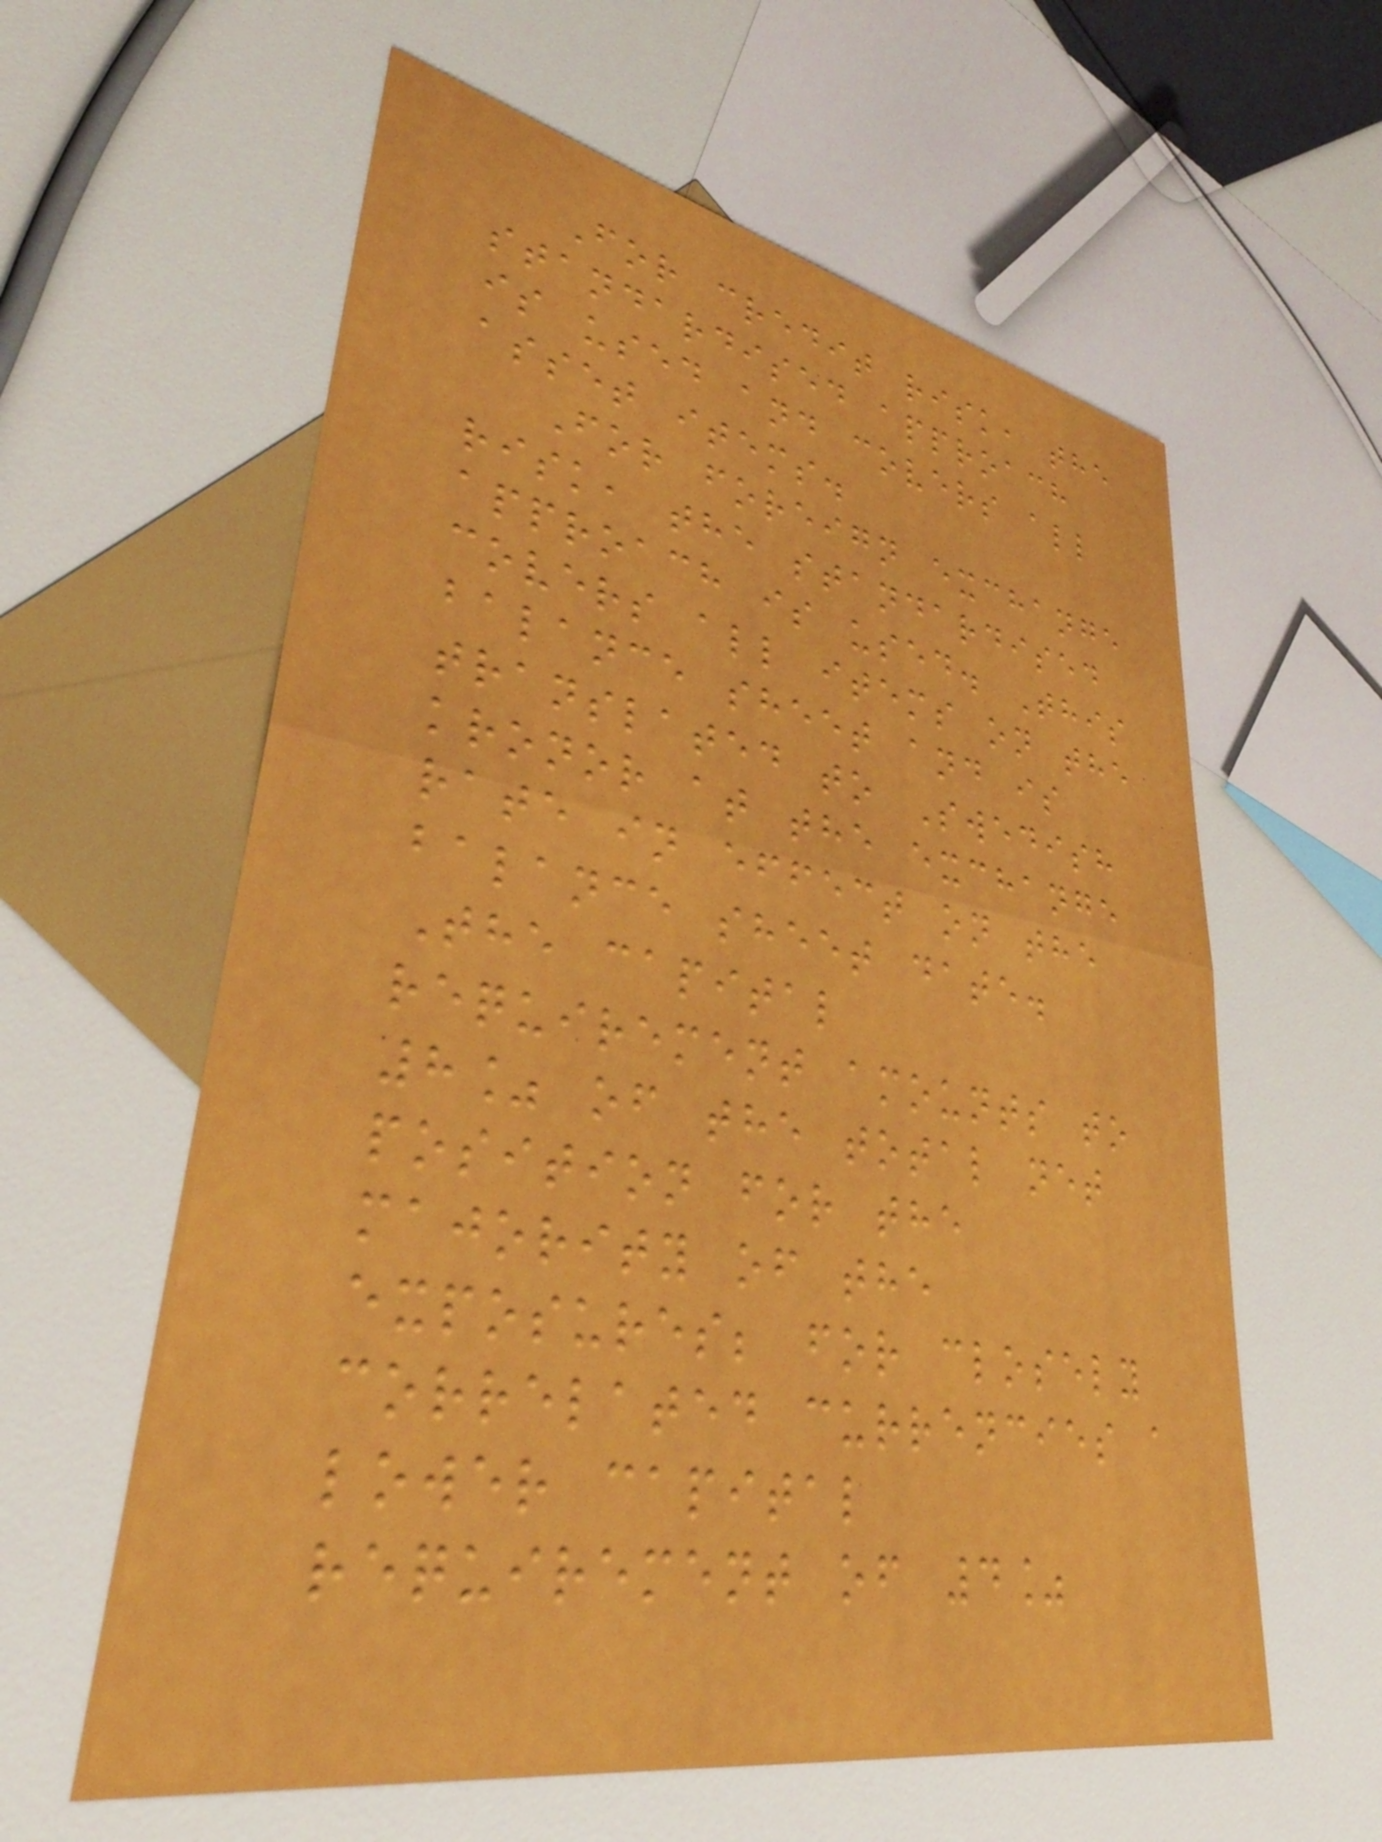For credit risk, the
standardised approach
is used and covers all
asset items.
For foreign exchange
risk, the standardised
approach is used. This
covers all items on the
balance sheet and is
translated to Swedish
kronor at the exchange
rate in effect on the
balance sheet date.
The capital
requirement amounts to
8% of the total net
position for the
majority of the
exposures; for closely
correlated currencies a
lower capital
requirement of 4%
